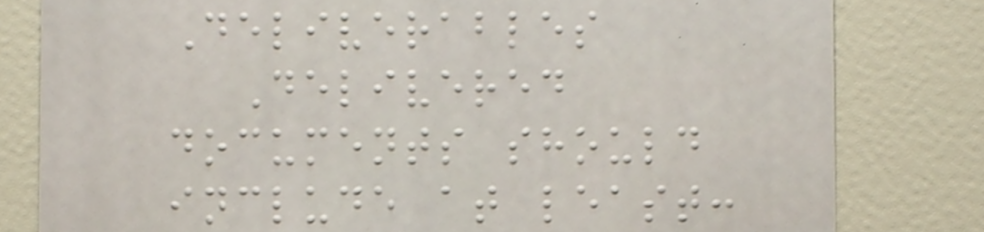Deliverables
Delivered
documents should
include at least:
